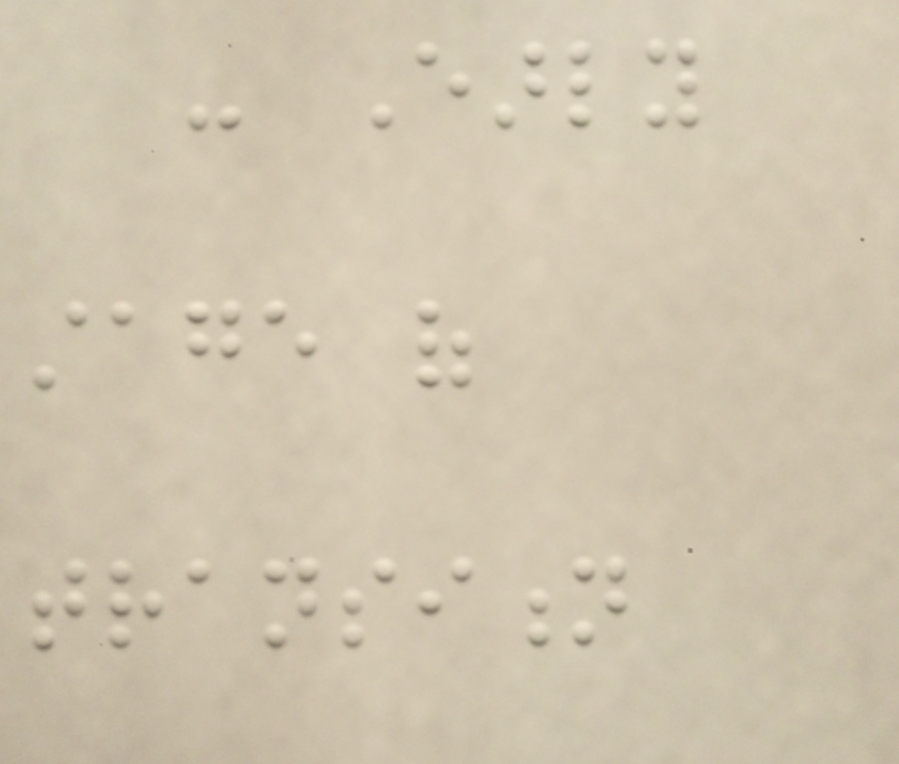- Early
stage of
transition
